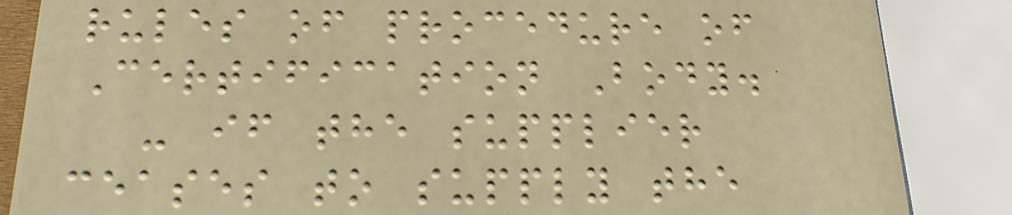rules of procedure of
Certification Body.
- if the supplier
ceases to supply the
